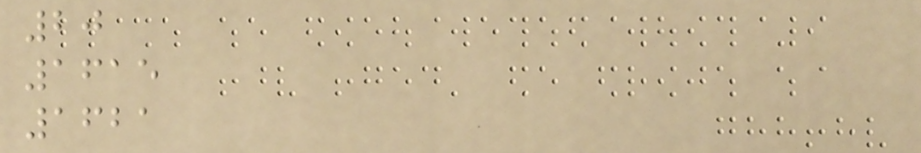20
1615
1621
